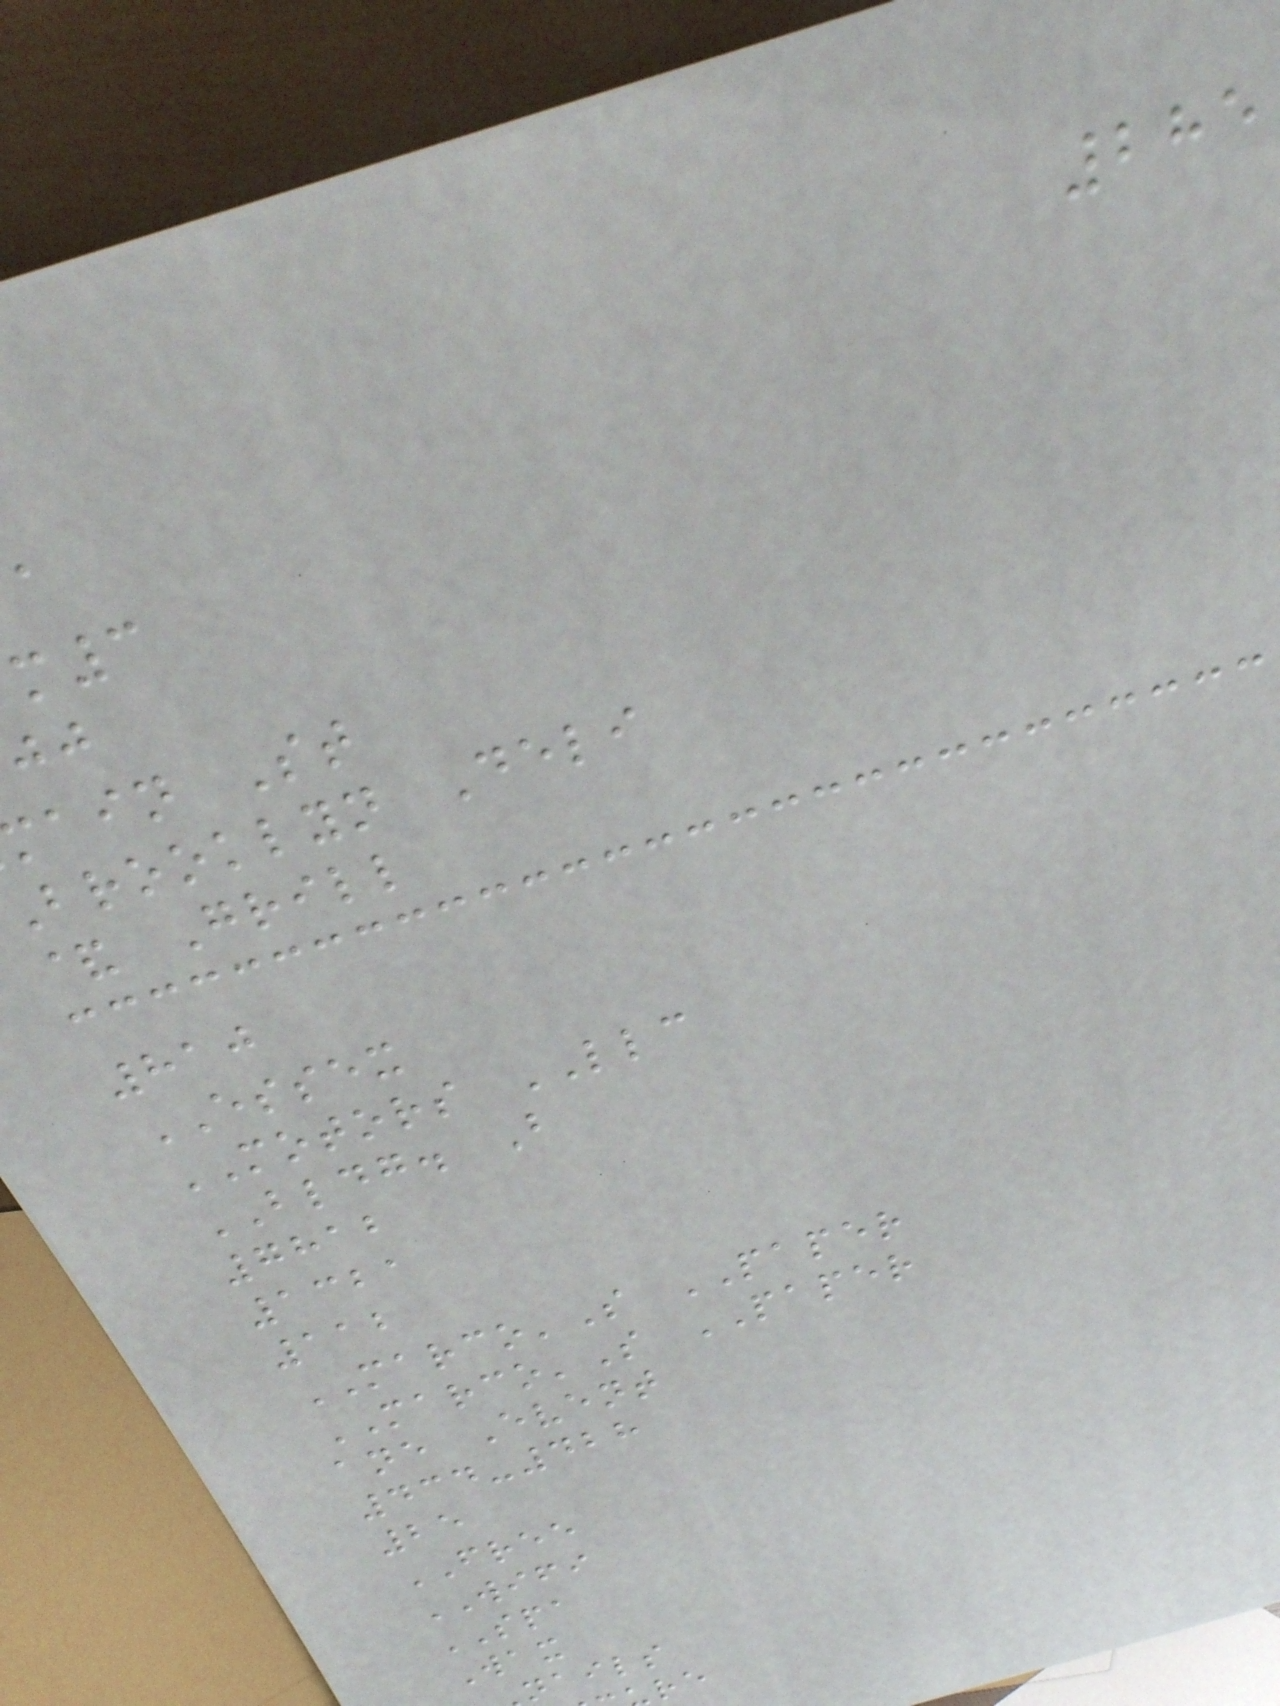285
ain St
brooklyn Deli
& Grill
810
ESSEX
MOTORS LLC
BLDG. B
7812
1321
112
MARCO'S PAPER
MARCO'S PAPER
ane Event
434-428
25
FREE
WIFI
SPA
Wax
nails
